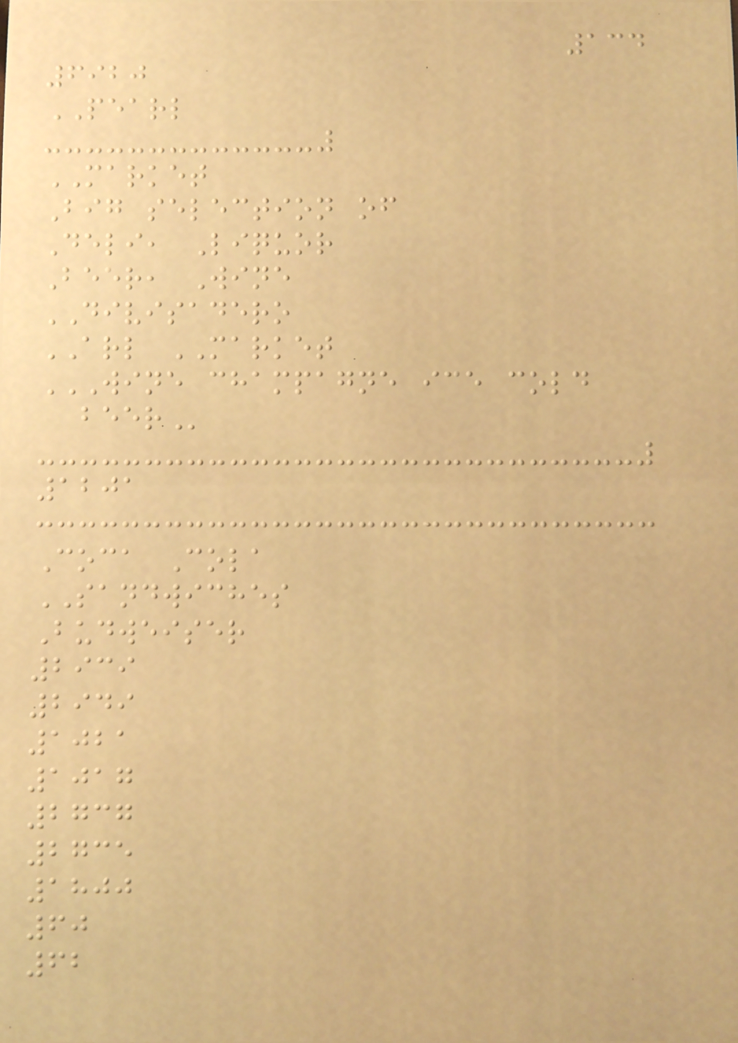134
6920
PEARL
MARKET
Big selection of
Deli, Liquor
Beer, Wine
DIVISADERO
ARL MARKET
WINE CHAMPAGNE ICE COLD
BEER
1201
Coca Cola
SANDWICHES
Budweiser
2939
2949
1021
1017
2737
2735
1800
60
62
